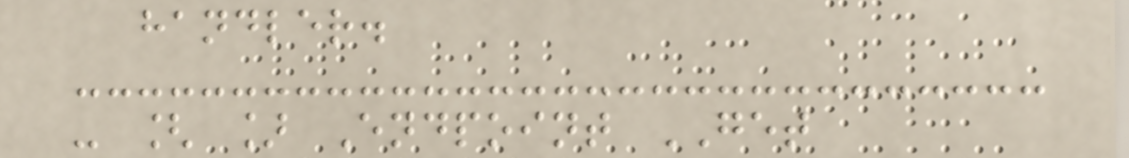handler.
- [ ] Endpoint GET
